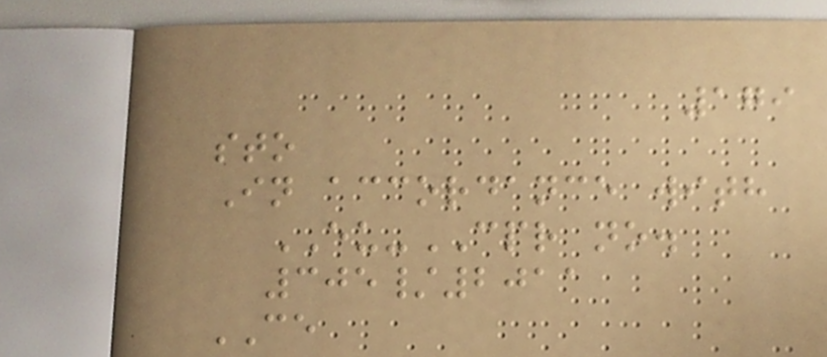179
sto
In accordance with
EU-CPR no.
305/2011
CE
